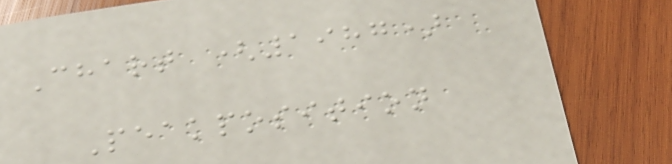Chart (1987)
Peakposition
